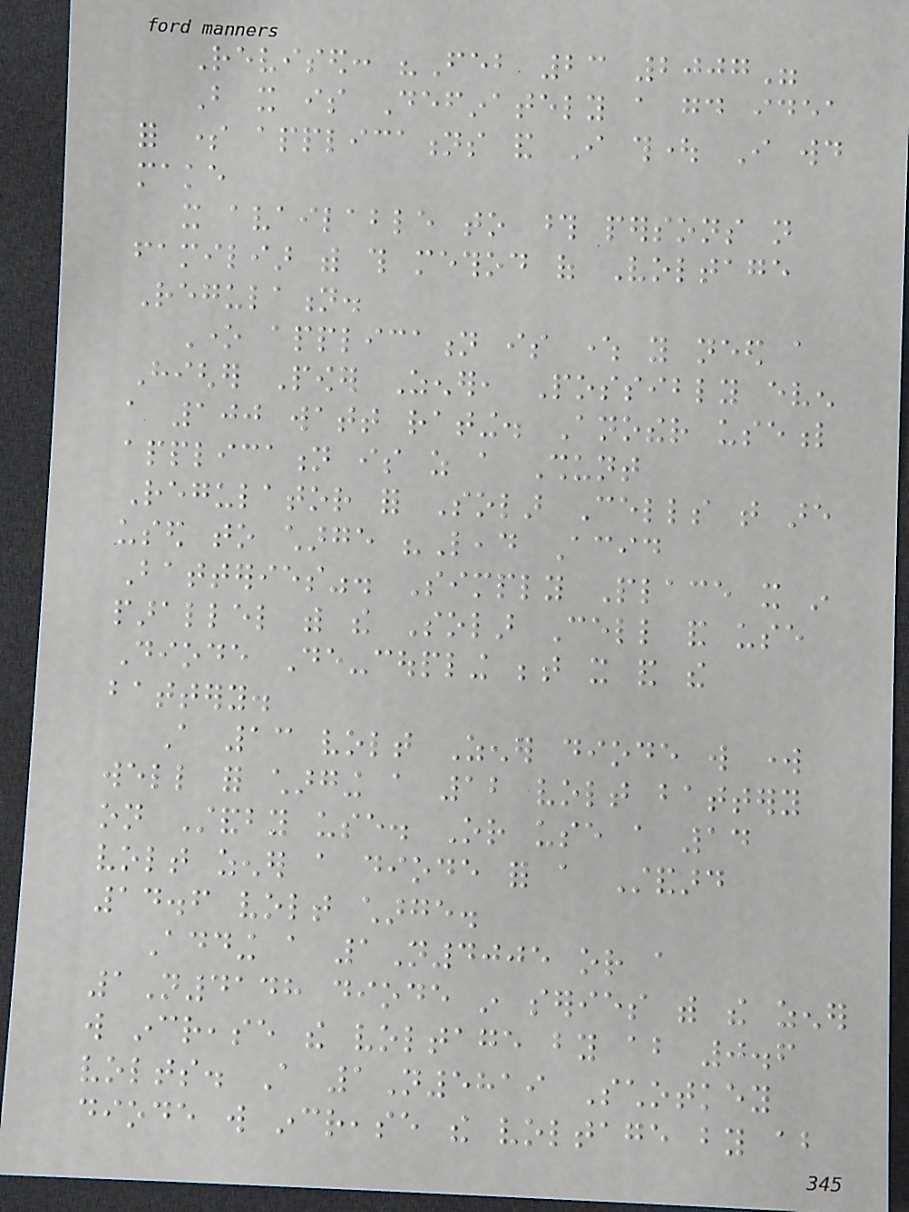Revised: "Feb 23 2007"
But it is Definately a good idea
for some applications and I thought I would
make
it available to those persons not
familiar with this method of Voltage
Regulation.
One application is where you need a
Higher Power Zener, Possibly even
a 100 watt rating. Another useful
application is as a Shunt
Regulator for Solar Cells that are
used to charge "Lead Acid
Batteries". Simply Place it in
parallel with the Solar Cell and use
Diode De-coupling between it and the
battery.
A 13 volt Zener diode will work
well for charging a 12 volt battery
on Standby use. Or use a 14
volt zener a diode for a Standard
14.6 volt charge.
Adding a 1N4005 or a
1N4148 diode in series with the zener
will increase the voltage by about 0.6
volts. A 1N5819 Schotkey
diode will increase the voltage by about
